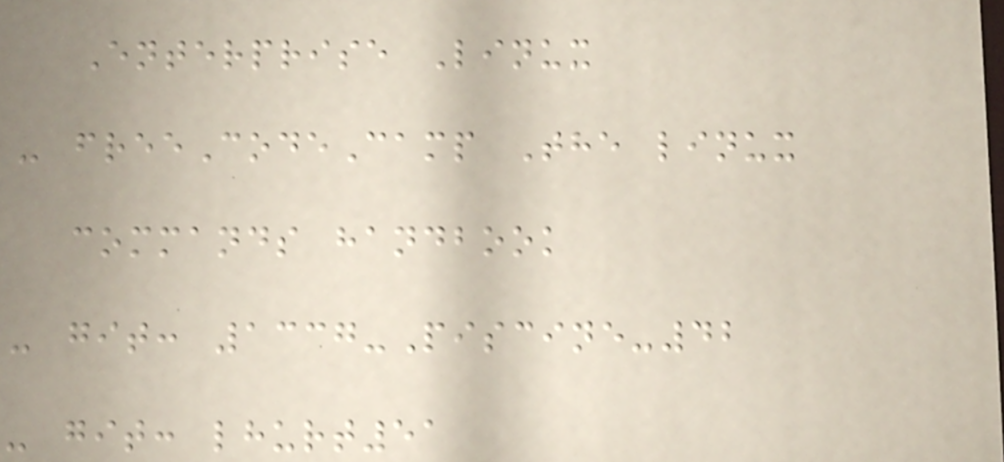Enterprise Linux
- freeCodeCamp The linux
commands handbook
- git: 1337-Piscine-42
- git: lhurt51
